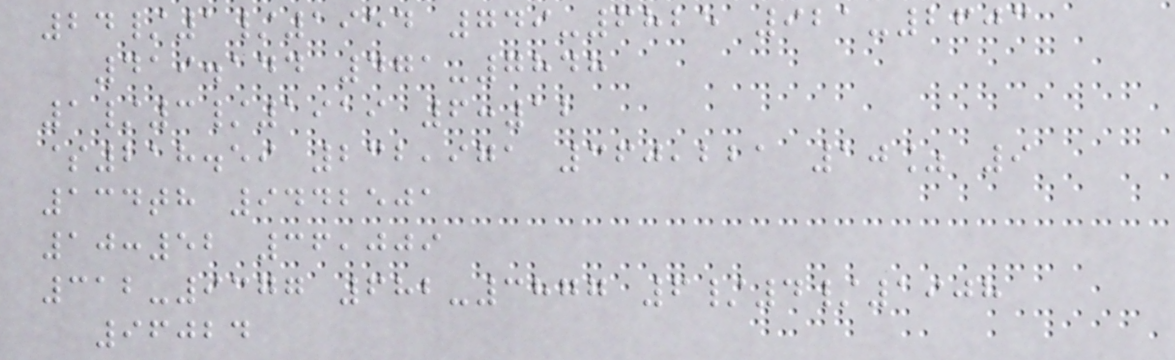24/1/1954 749-6825 921-2603
419.144 471-7848
1/3/1919 6:12
$218.59 232,971 360,221 10% 9
134th 9442501
10:52 36,009
312-9377 682-3877 6/4/1908
96024
